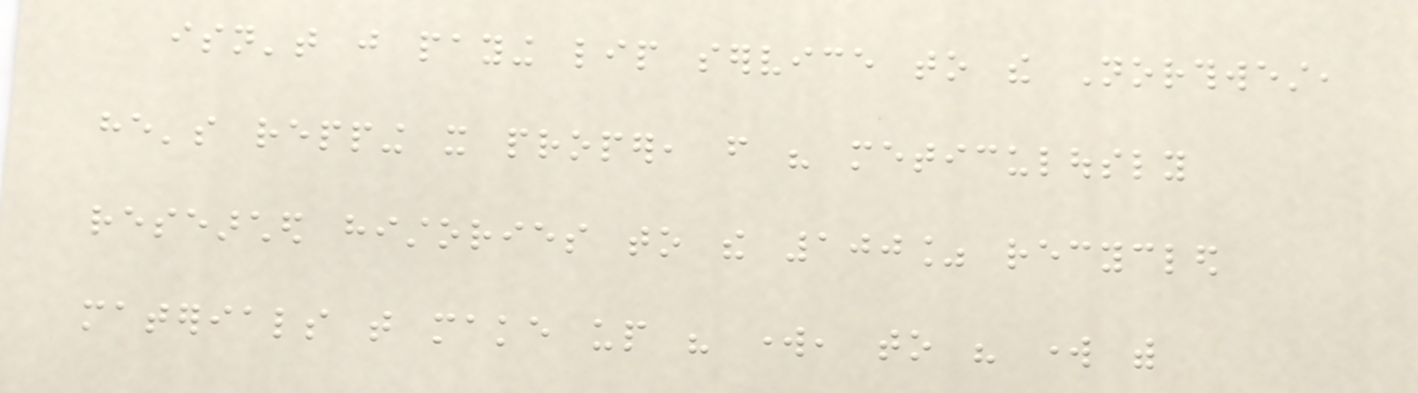isn't just paying lip service to the Northwest,
he's repping it proper, from his meticulously
researched histories to the 100% recycled
materials that make up his work, to his work with
